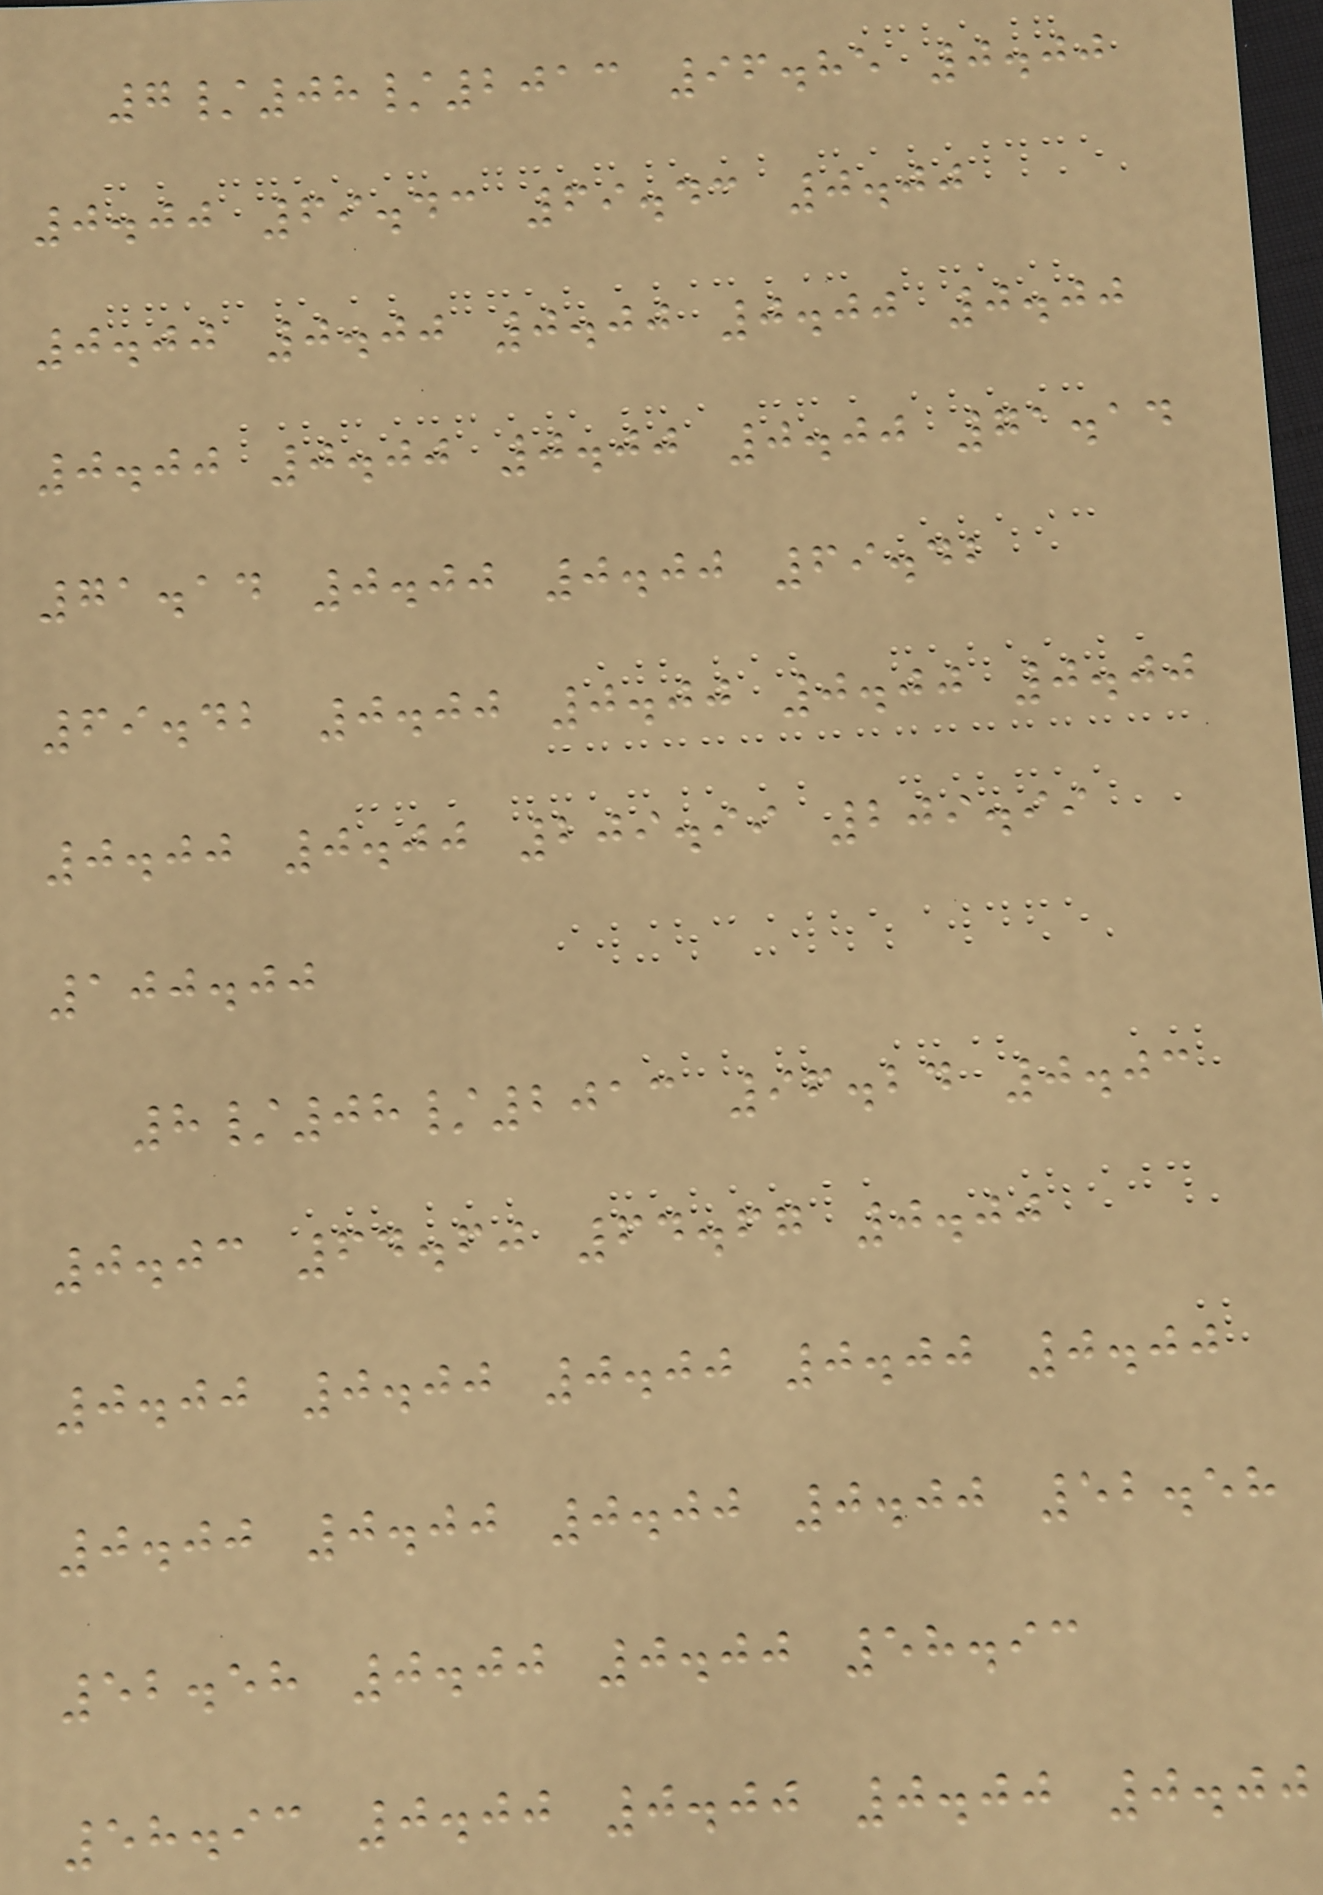7/08/2013 96.85 0.00
0.00 69.43 69.43 0.00
0.00 0.00 0.00 0.00 0.00
0.00 0.00 0.00 0.00 71.14
71.14 0.00 0.00 69.42
69.42 0.00 0.00 0.00 0.00
0.00 0.00 209.99 209.99
100.00
8/08/2013 96.24 0.03
0.03 64.60 64.67 0.00
0.00 0.00 0.00 0.00 0.00
0.00 0.00 0.00 0.00 52.58
52.58 0.00 0.00 58.93
58.93 0.00 0.00 0.00 0.00
